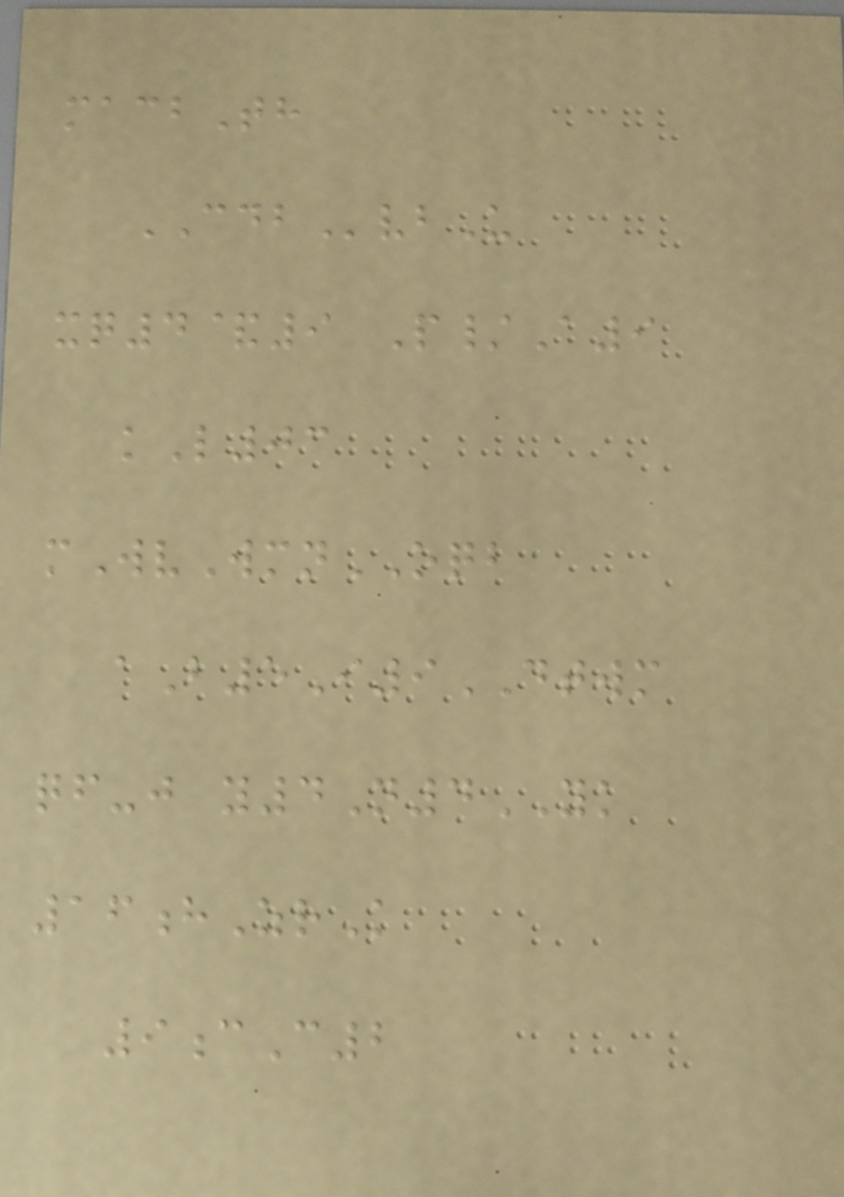macbTh
CDBvbU
xq4&9 P/A9
kL03
mWvWmnOQB
aB5I9DTWM
qf-j y4N4YK
16hZrK
9cC2
